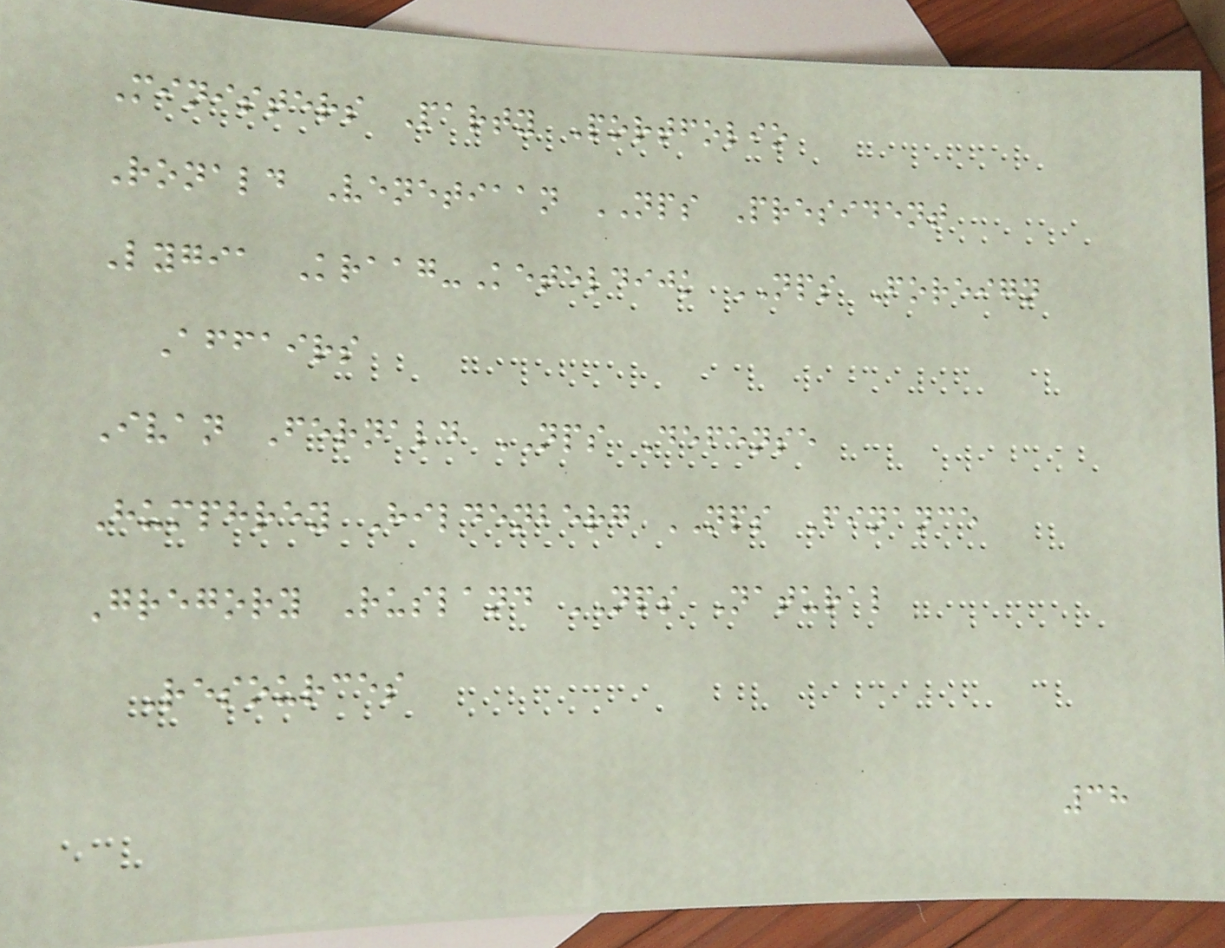Ministers Party Portfolio
Ronald Venetiaan NPS President
Lygia Kraag-Keteldijk NPS Foreign
Affairs
Ivan Fernald NPS Defense
Humphrey Hildenberg NPS Finance
Gregory Rusland NPS Natural
Resources
38
